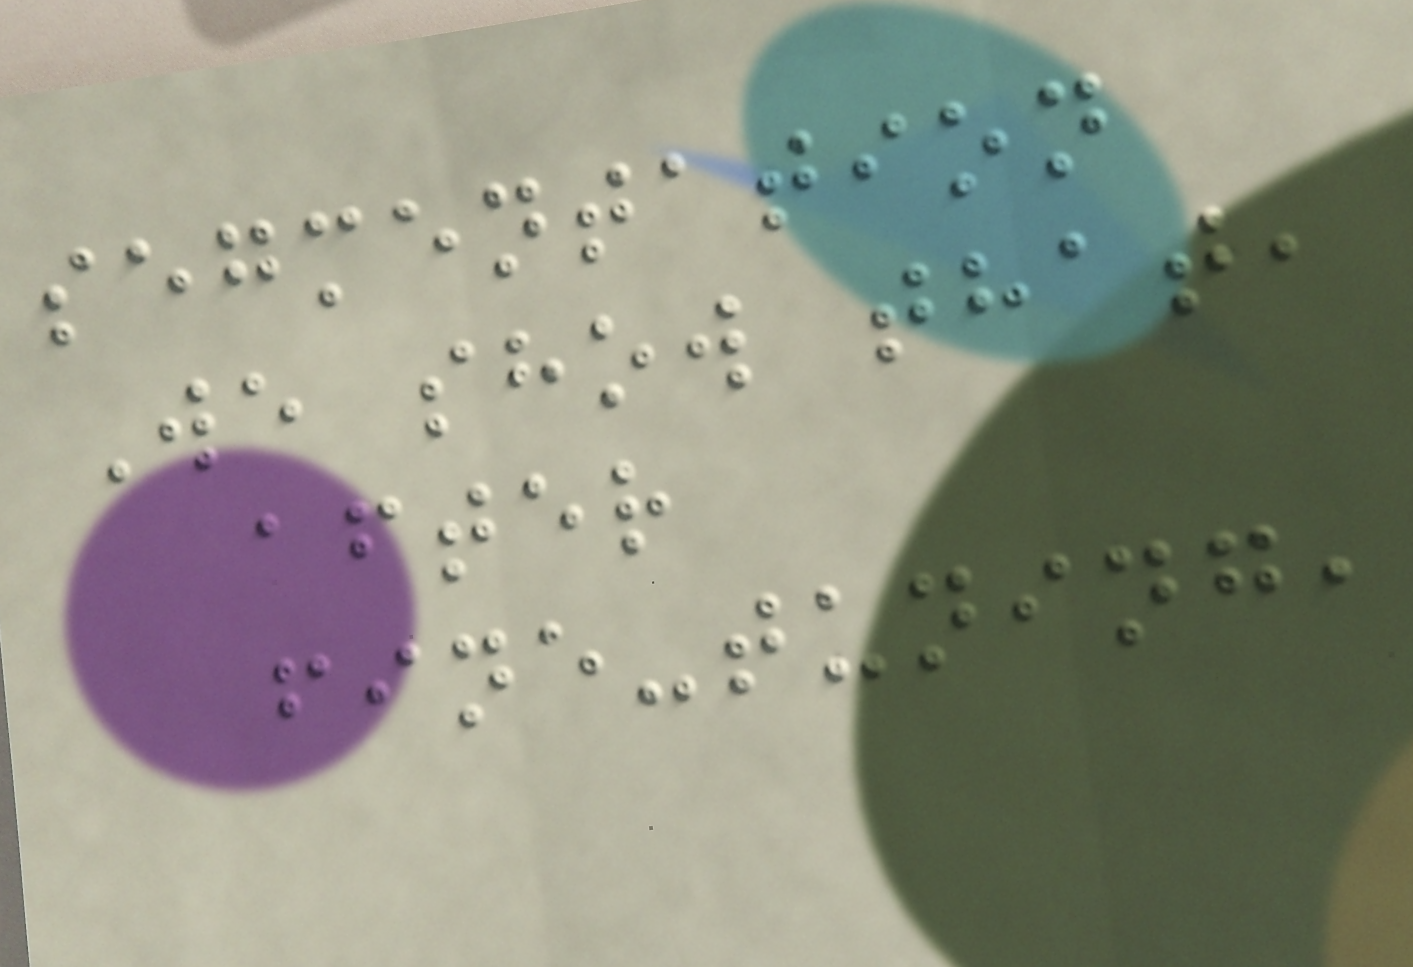segmentation
We show that,
after
fine-tuning,
